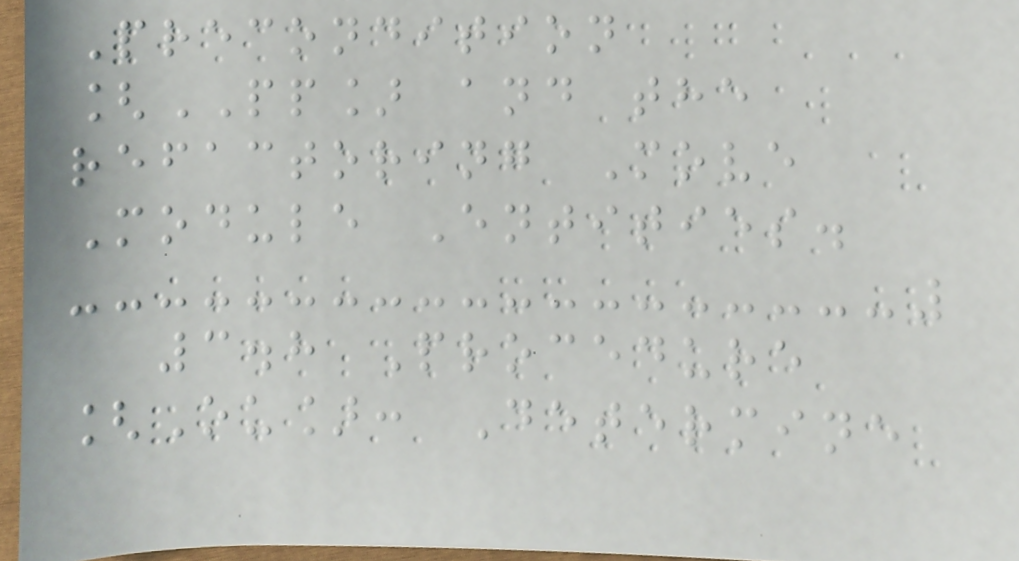Precondition
[PP] and the
refactoring Move
Module Entities.
3.8 Procedure
[Ou]: Determine
